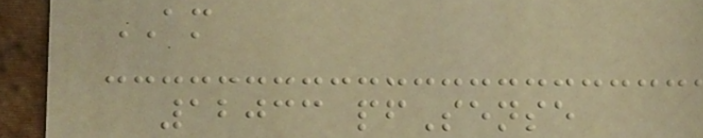AM
12033 pfSense
